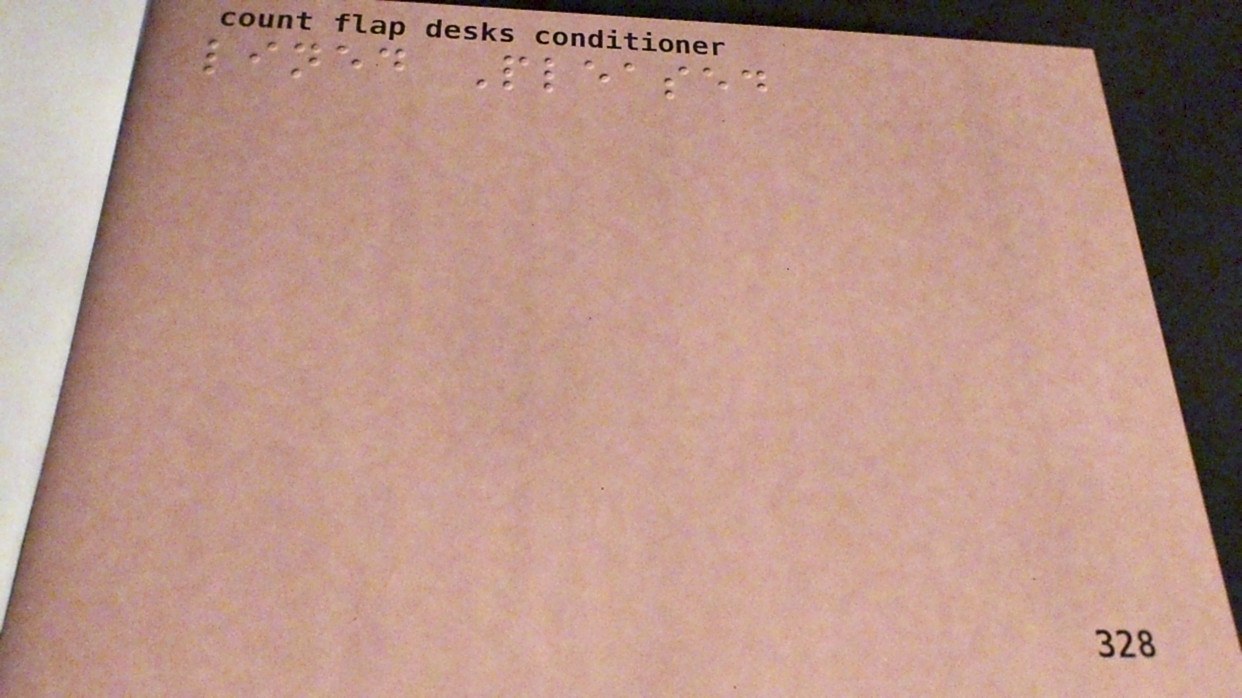lined Pleased
